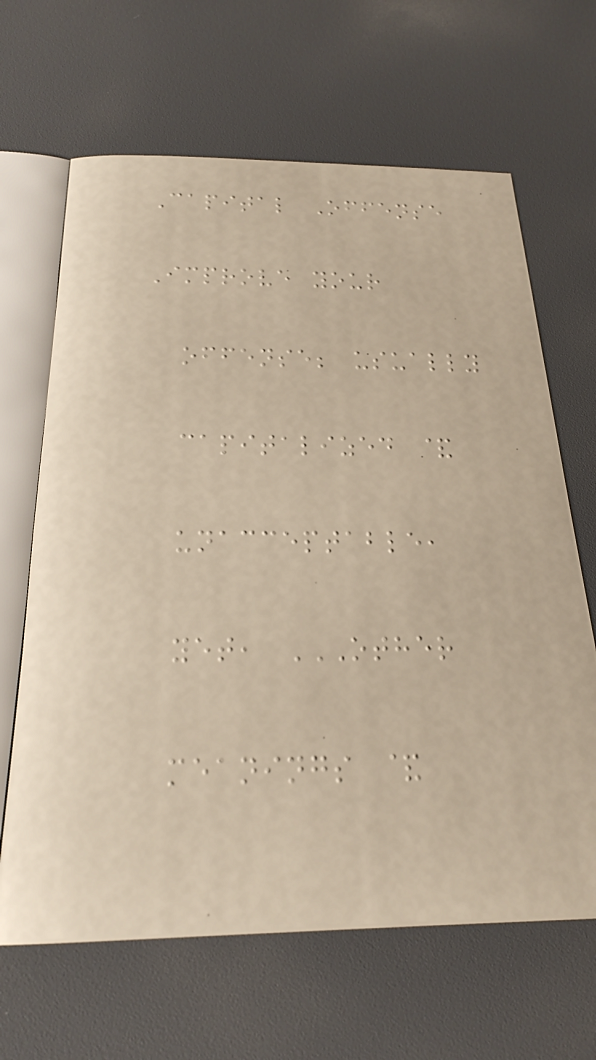Capital Offense
Improve your
offense; usually
capitalized &
unacceptable,
yet, OTHER
MEANINGS &
